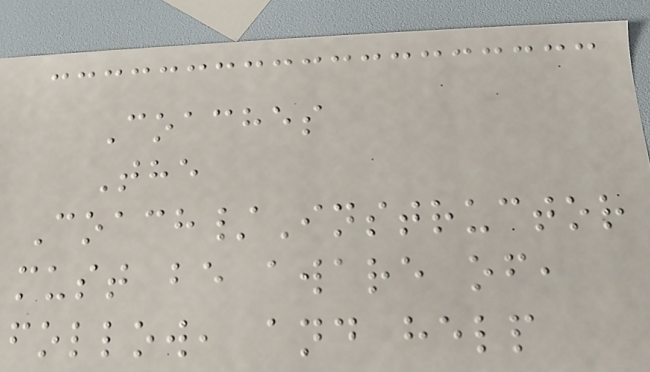Coaches
The
Coach/Instructor
must be aware of,
follow, and help
